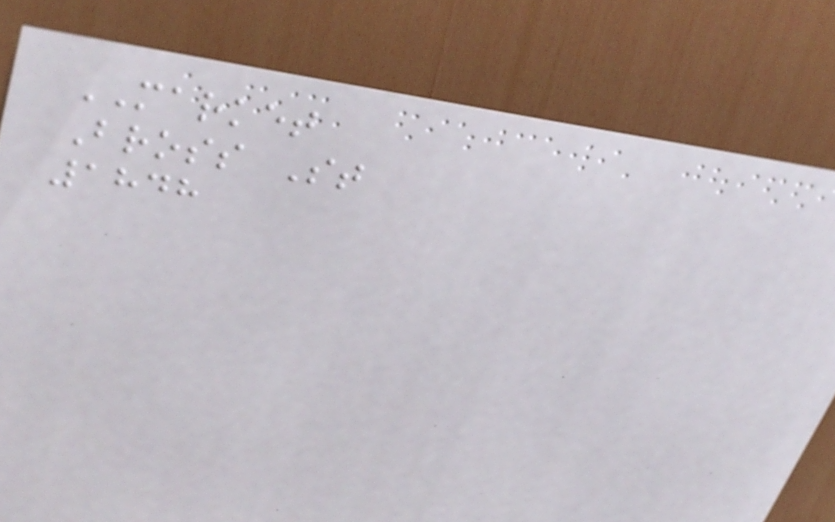MARKET
Bross St
1848
